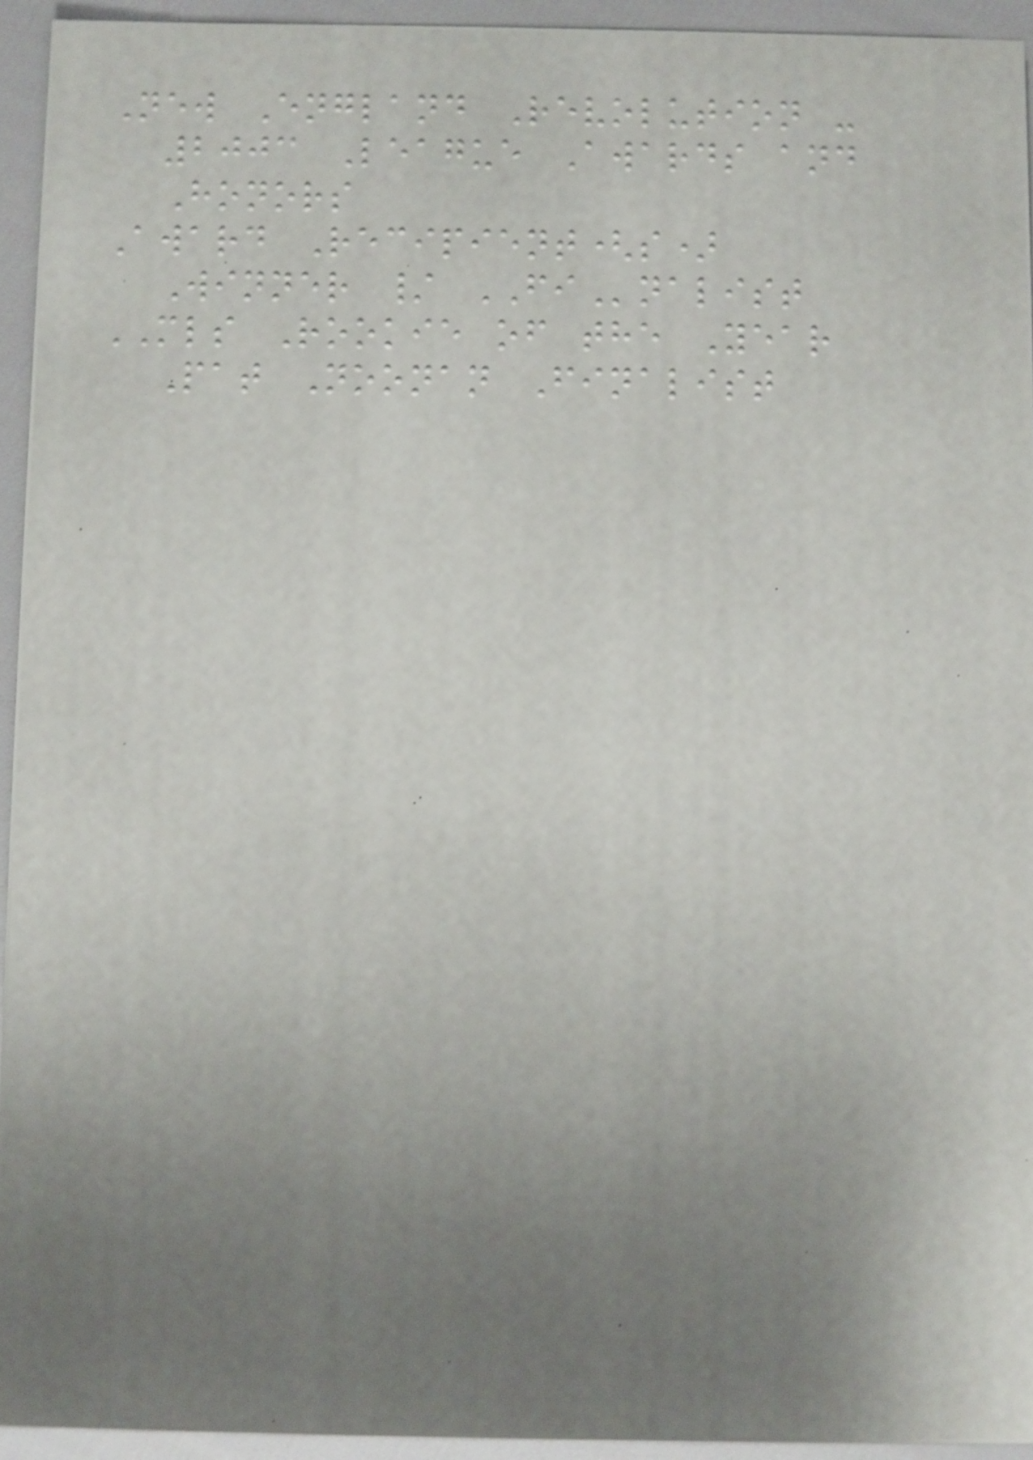New England Revolution -
2003 League Awards and
Honors
Award Recipient(s)
Winner / FInalist
MLS Rookie of the Year
Pat Noonan Finalist
